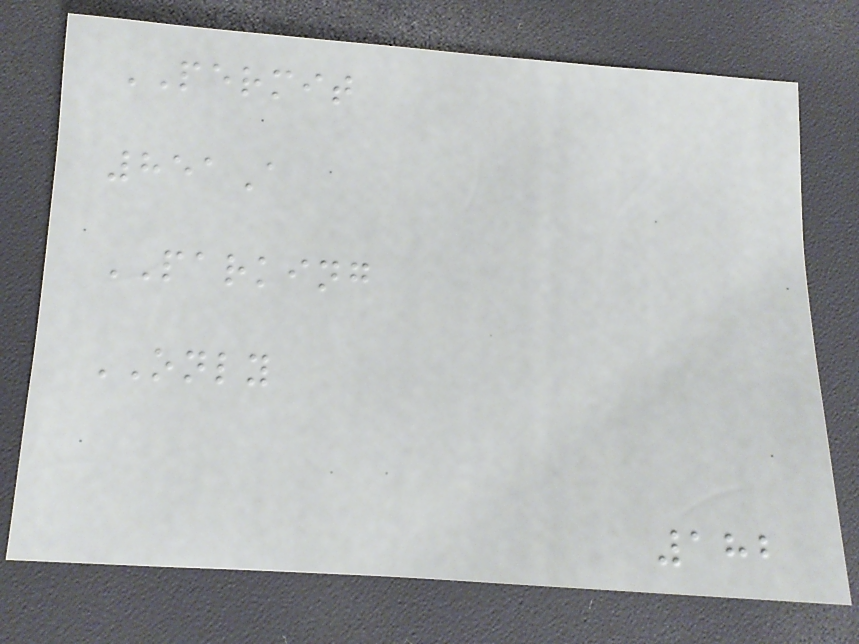PERMIT
851A
PARKING
ONLY
182
